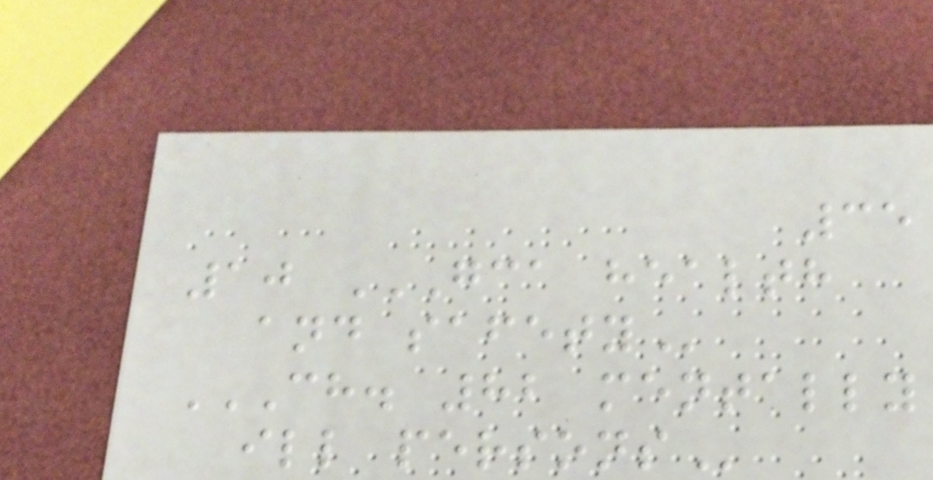35
10 GCA HEALTH
AND SAFETY
CH. 82 MENTALLY
ILL PERSONS
